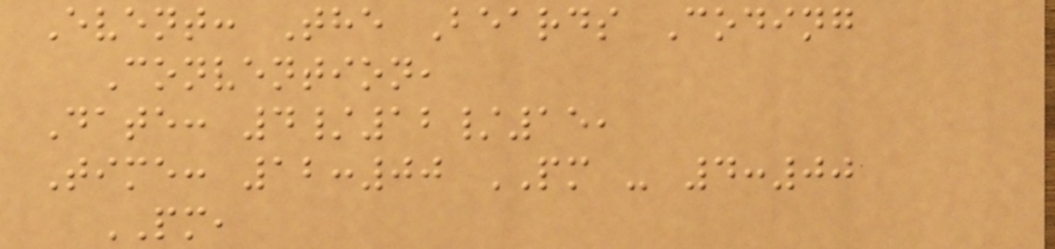Event: The Beards Coding
Convention,
Date: 4/12/15,
Time: 12:00 PM - 4:00
PM,
